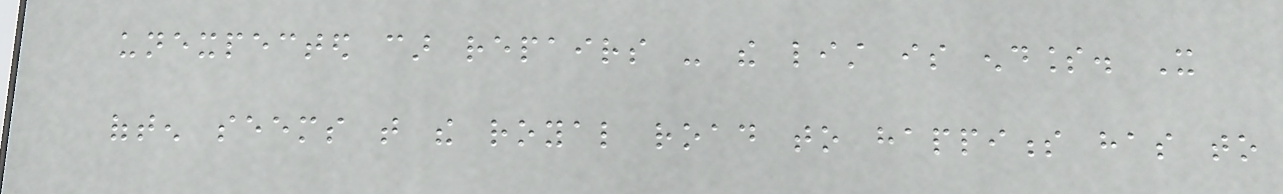unexpected car repairs - the list is endless. It
often seems that the royal road to happiness has to
